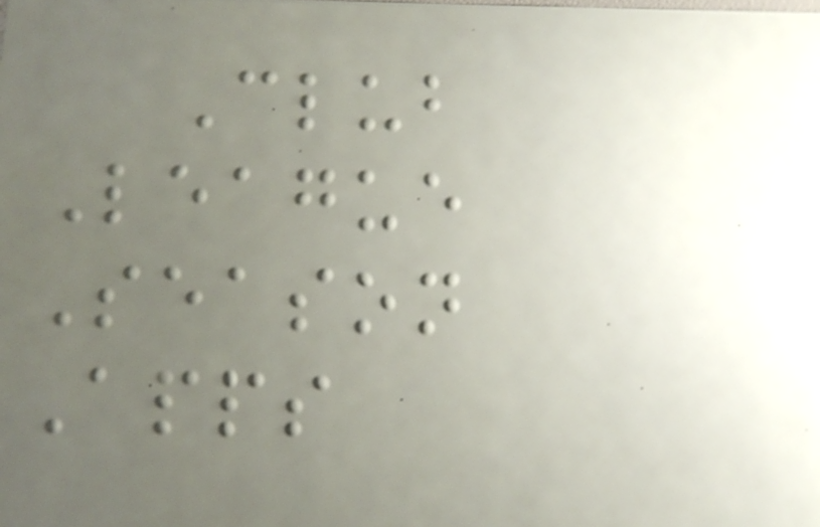Club
League
Season
Apps
